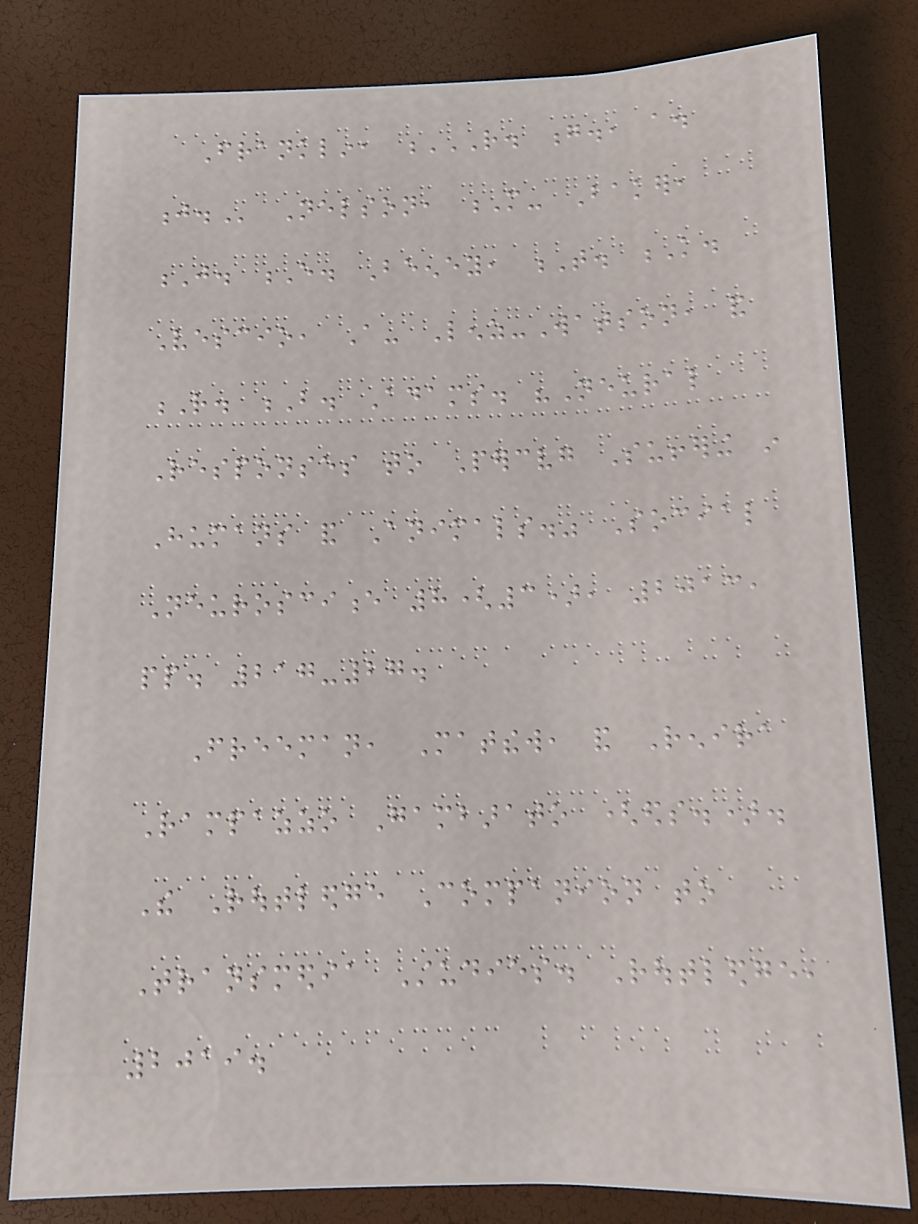Franklin, R. G., A.
J. Nelson, M- Baker,
J. E. Beeney, T. K.
Vescio, A- Lenz-Watson, and
R. B. Adams. "Neural
Responses to Perceiving Suffering in
Humans and Animals." Social
Neuroscience 8(3), 2013,
pp. 217-27.
Freeman, Matthew, and Renira
Rampazzo Gambarato (eds.).
The Routledge Companion to
Transmedia Studies. Routledge,
2019.
